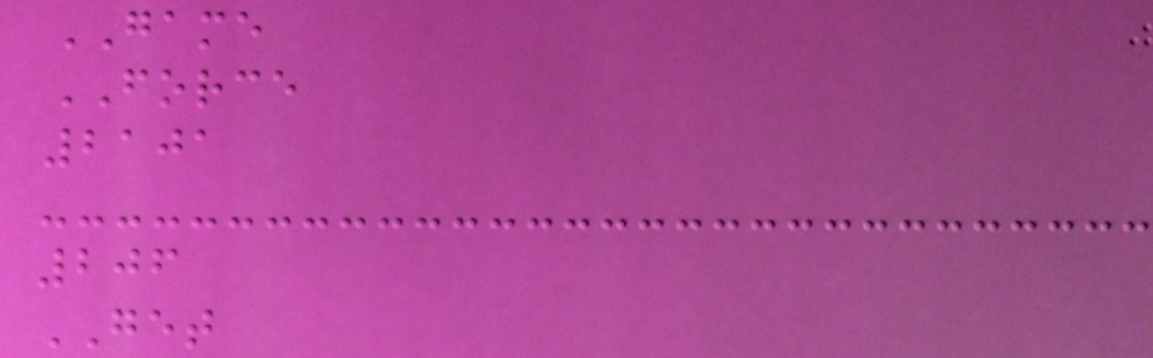GAME
FORCE
2101
206
GET
